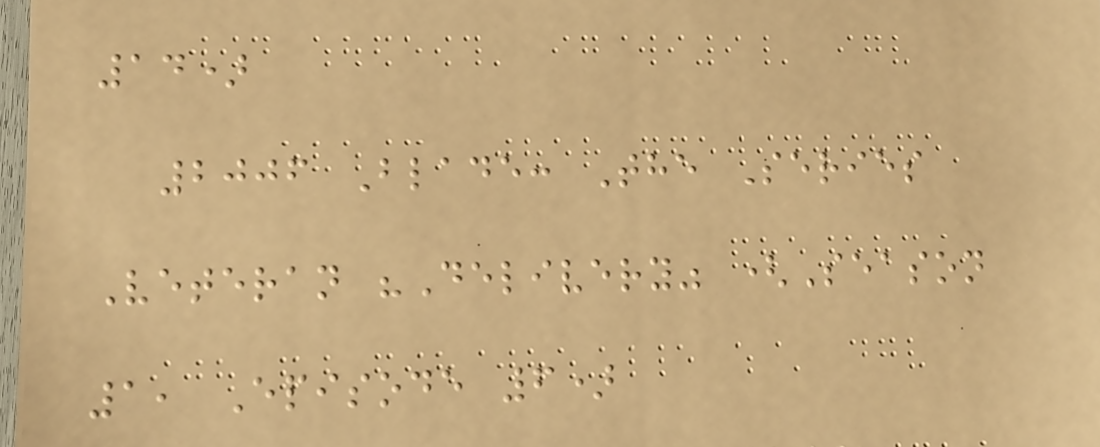14)
2006 Blade: The Series
Veteran "Delivery" (Season
1, Episode 6)
